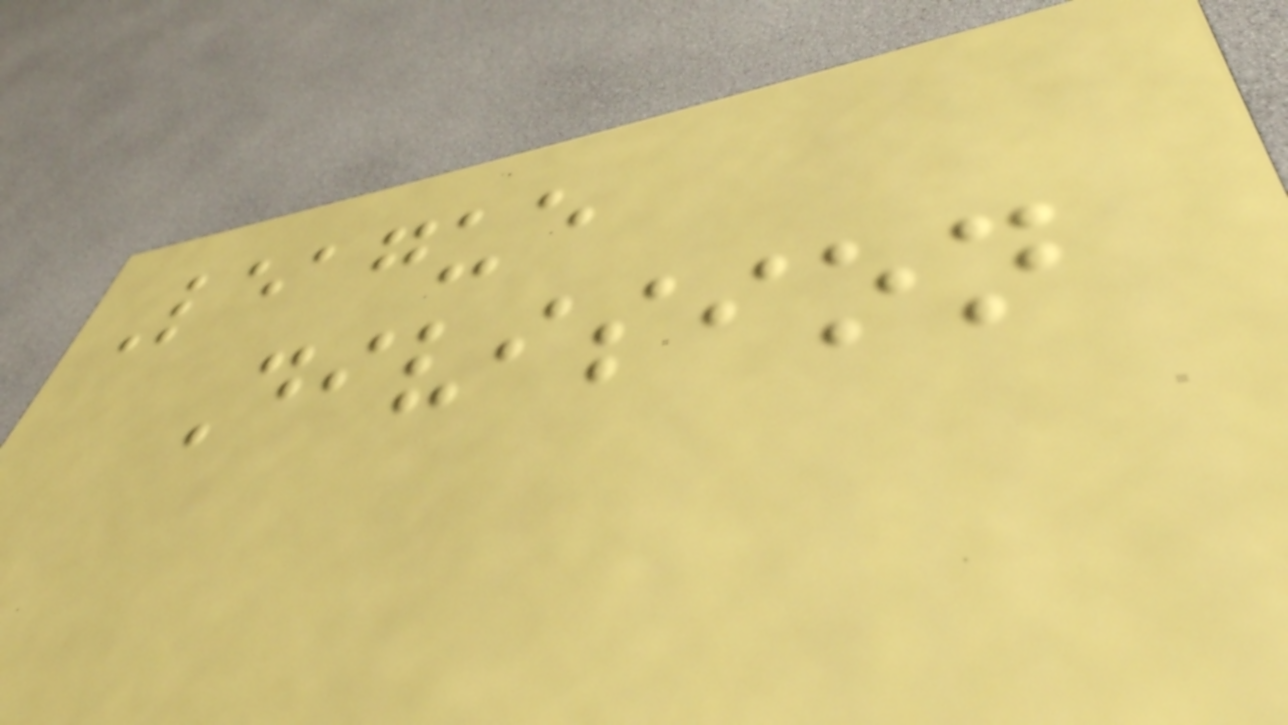League
Division
